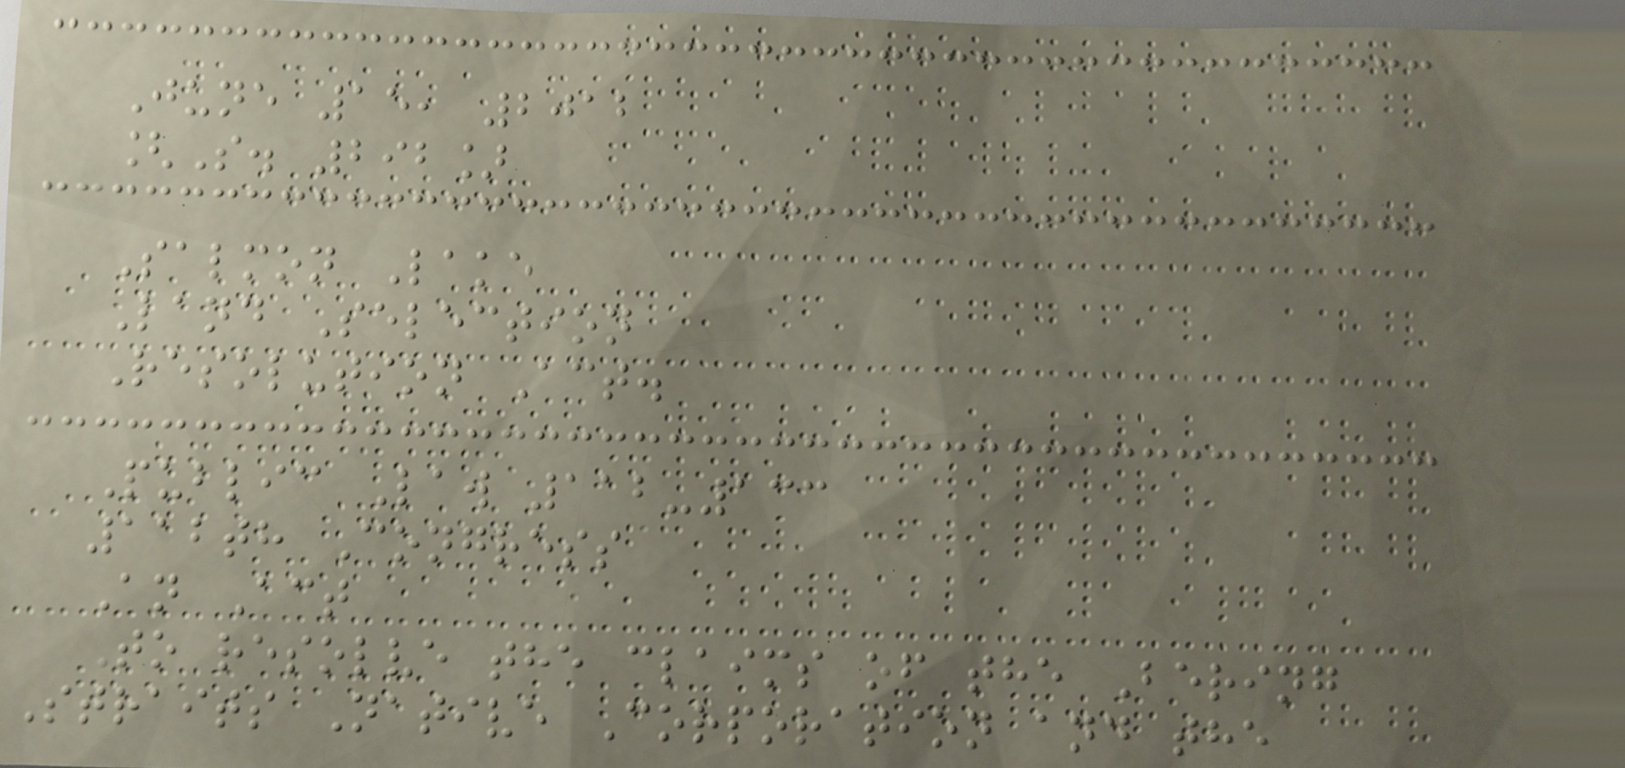June 15, 2012
[S. 292]
Salmon Lake
Land Selection
Resolution Act.
Public Law 112-133
112th Congress
An Act
To resolve the claims of the Bering
Straits Native Corporation and the
